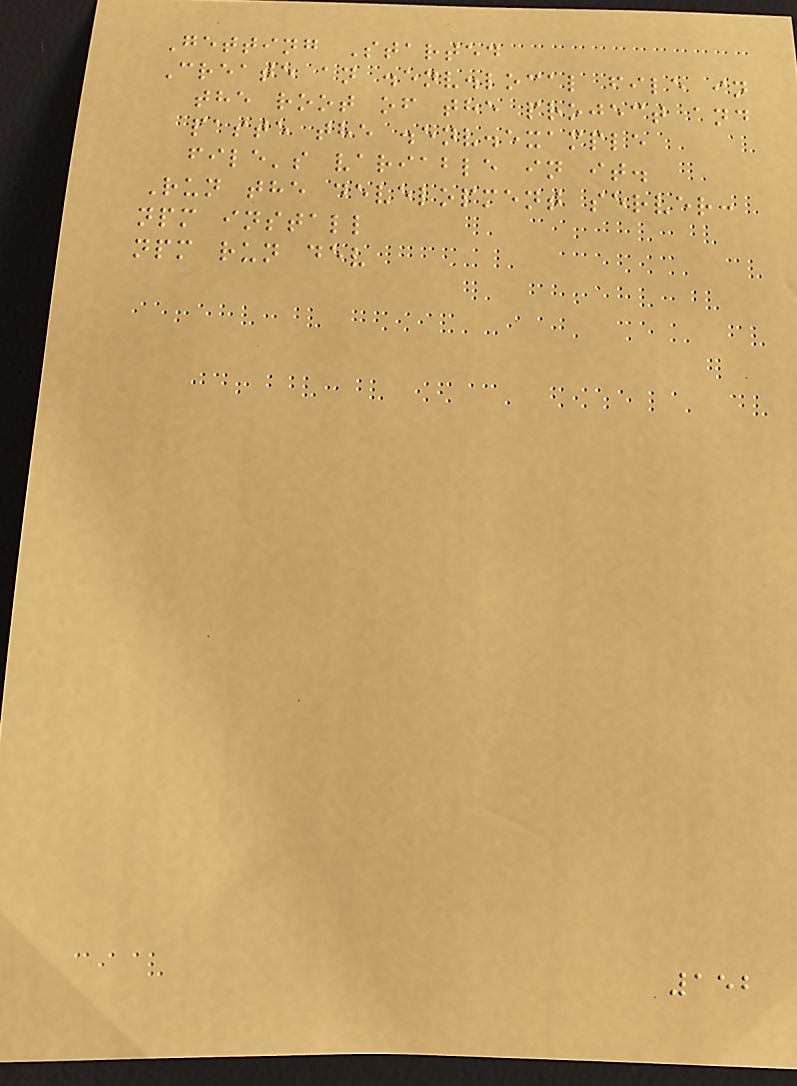Getting Started
Create an .env.local file in
the root of the project and
paste the .env.example
file's variable in it.
Run the development server:
npm install
npm run dev
152
